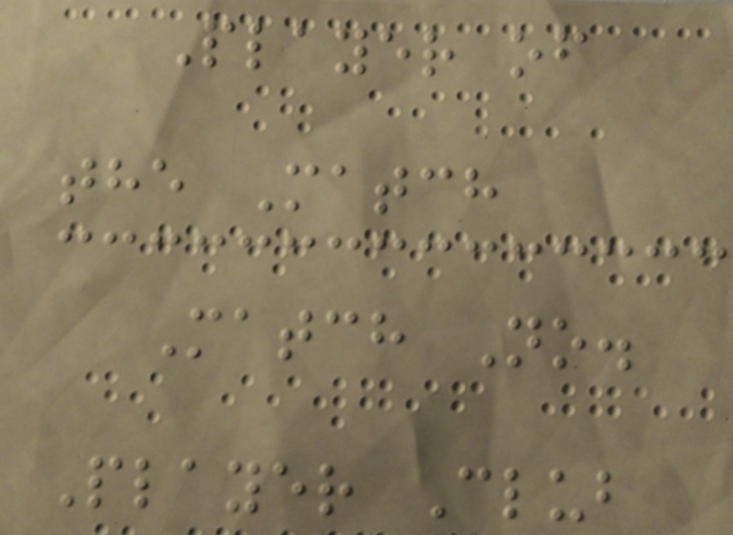Player of
the Match
Match No.
Player Club
